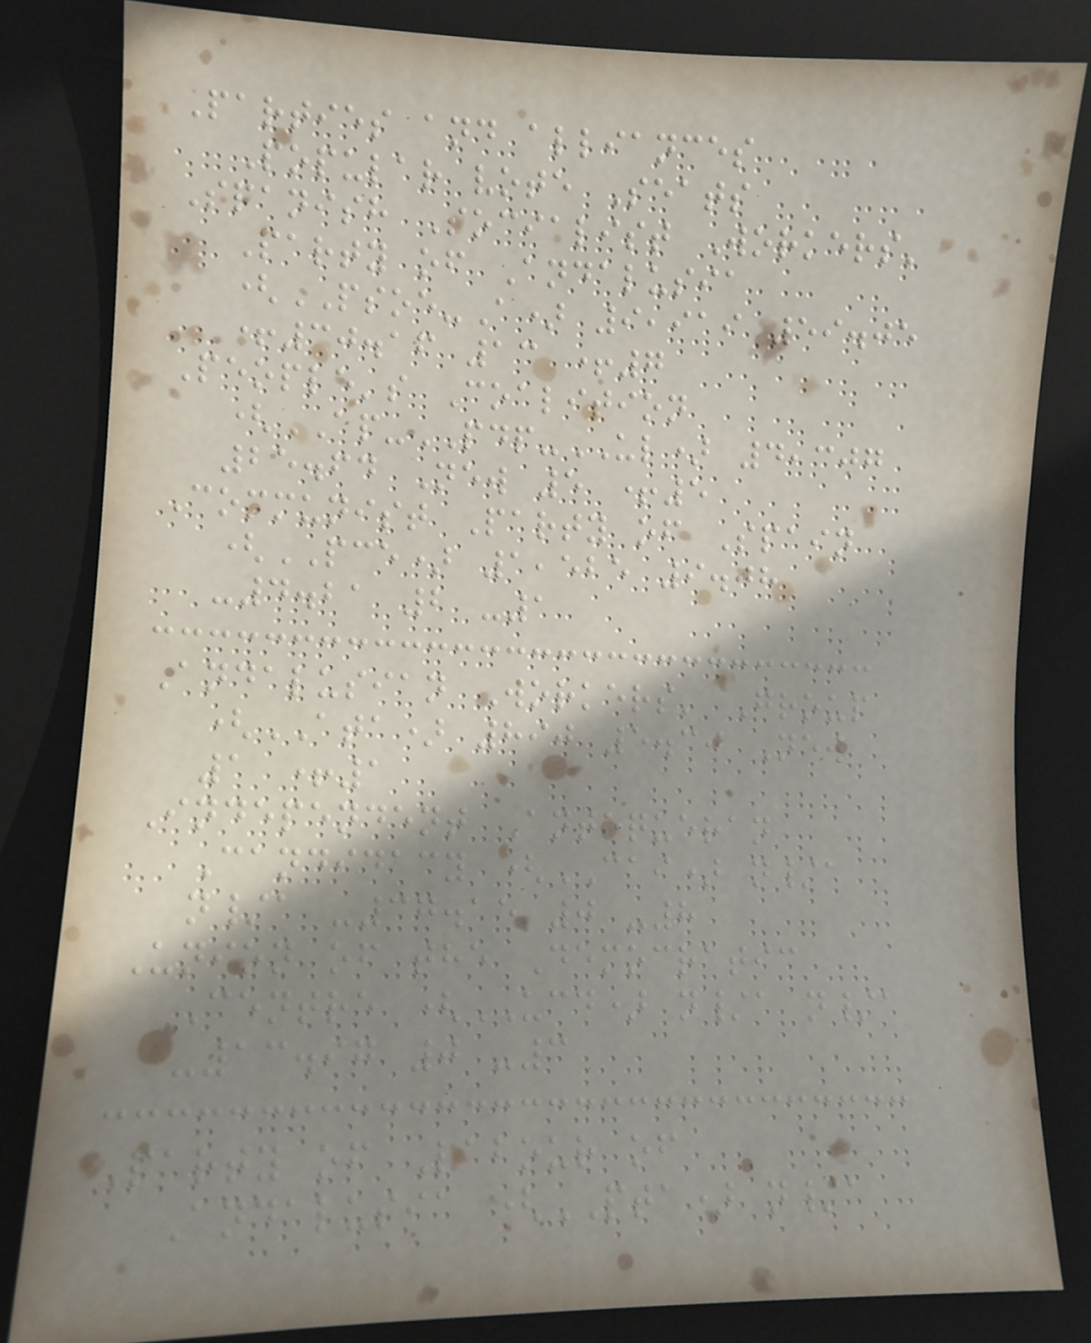Parties and alliances
Popular vote Seats
Spanish Socialist Workers'
Party of Andalusia
(PSOE-A) 9,919 59.05
+30.16 13 +7
People's Coalition
(AP-PDP-UL) 4,307
25.64 New 5 +5
Communist Party of Spain
(PCE) 1,525 9.08
-4.21 2 -1
Andalusian Workers' Group
(ATA) 890 5.30 New
1 +1
Independent Antequeran
Candidacy (CAI) n/a
n/a -37.15 0 -8
Union of the Democratic
Centre (UCD) n/a n/a
-13.97 0 -3
Party of Labour of
Andalusia (PTA) n/a
